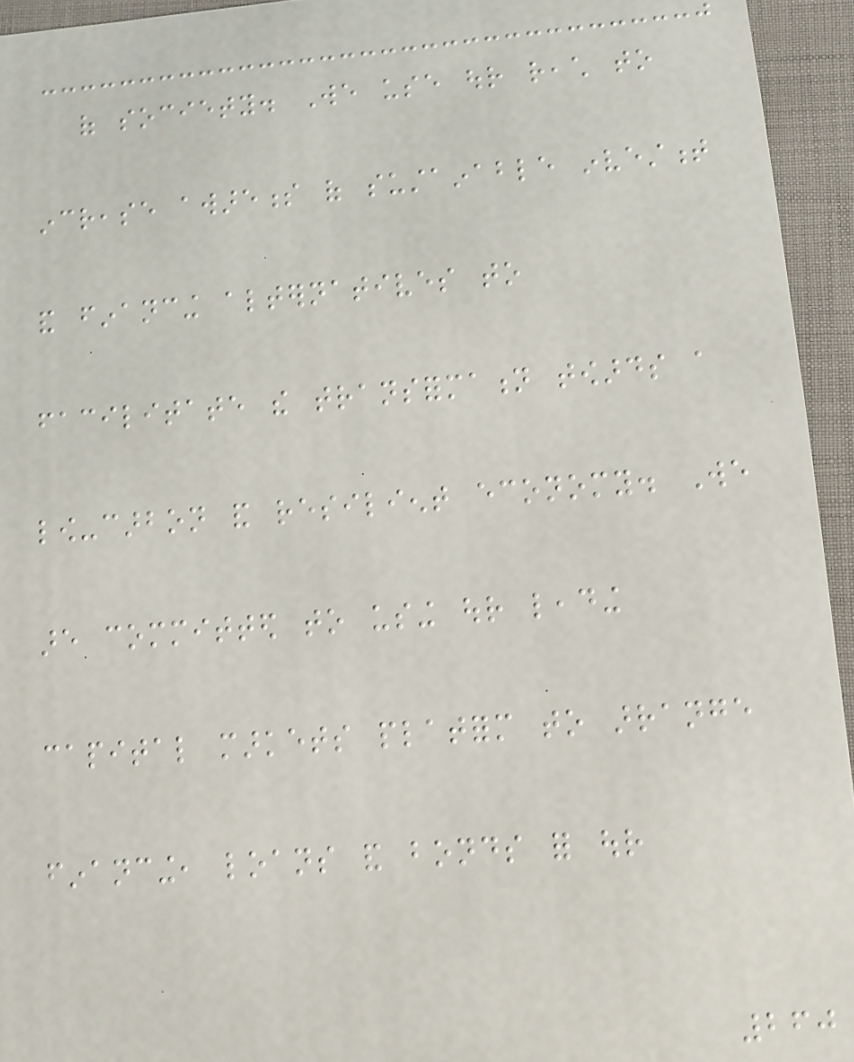of society. We use our reach to
increase awareness of sustainable investment
and financing alternatives to
facilitate the transformation towards a
low-carbon and resilient economy. We
are committed to using our leading
capital markets platform to arrange
financing, loans and bonds for our
260
